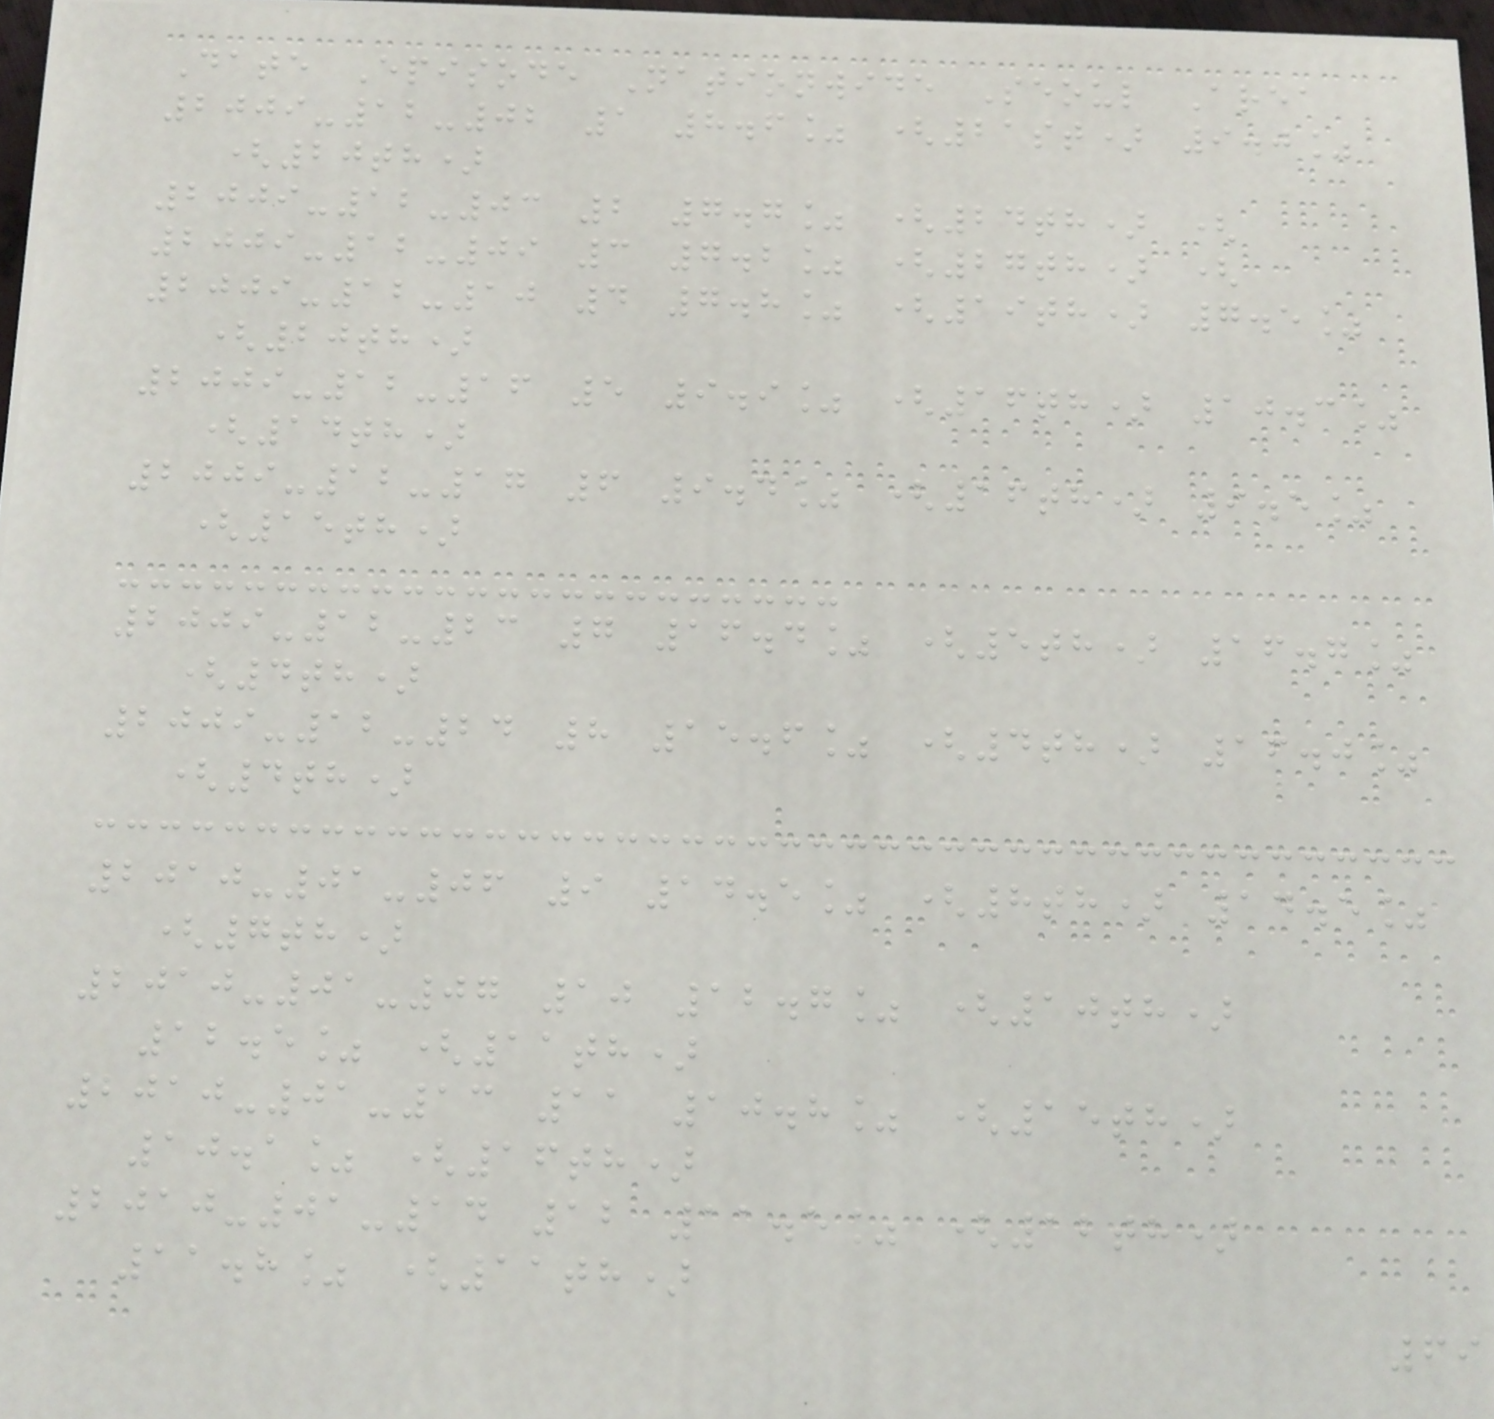Date Episode Nationwide Seoul Area
2009-12-02 1 8.6% (21st) 9.0%
(20th)
2009-12-03 2 7.7% (24th) (
2009-12-09 3 7.2% (27th) (
2009-12-10 4 7.8% (19th) 7.5%
(20th)
2009-12-16 5 9.9% (16th) 10.3%
(14th)
2009-12-17 6 9.4% (16th) 9.5%
(15th)
2009-12-23 7 16.4% (5th) 16.7%
(4th)
2009-12-24 8 15.6% (4th) 16.0%
(4th)
2010-01-06 9 14.5% (8th) 14.5%
(7th)
2010-01-07 10 12.7% (10th)
12.5% (11th)
2010-01-13 11 10.8% (15th)
10.1% (16th)
2010-01-14 12 11.5% (12th)
11.8% (11th)
69
